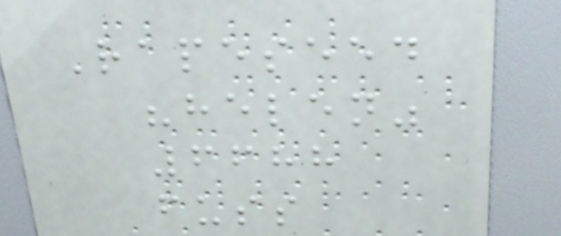Rapeseed
"helen"
6688
fuss
